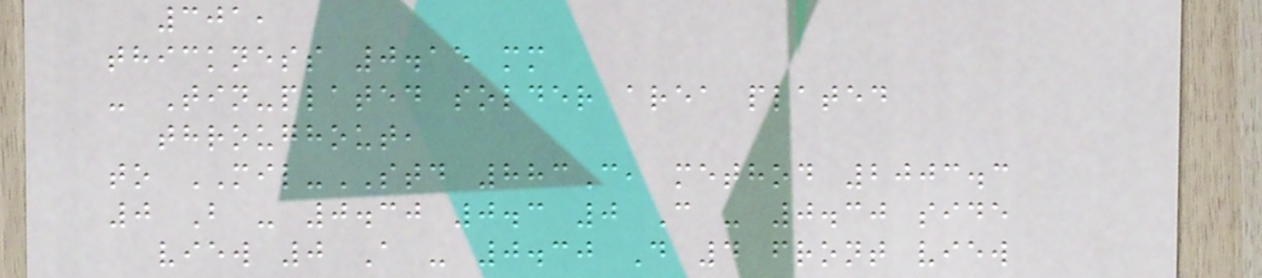301,
thickness 0.15 mm
- Tin-plated solder area plated
throughout,
to MIL-STD 883C, method 2003.3
0 B - 0.30 0.3 0 C - 0.30 side
view 0 A - 0.30 D 4 front view
